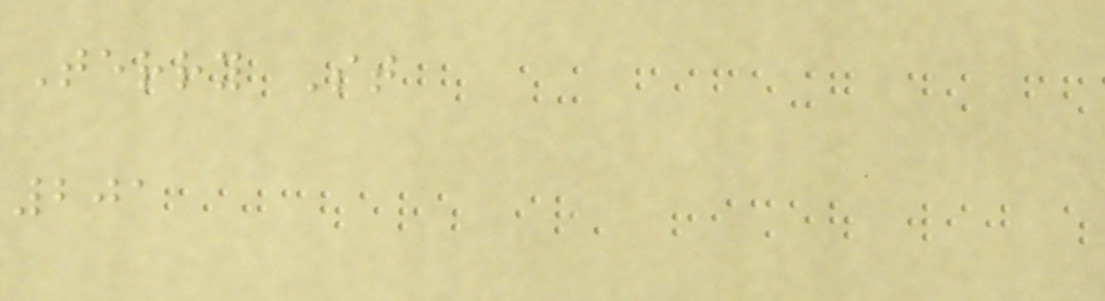Terry St
201
